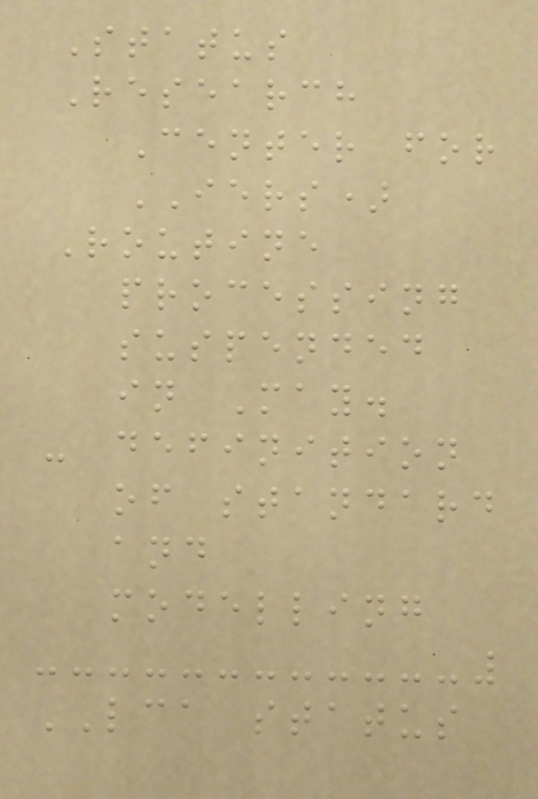Status
Research
Center for
IERS)
Routine
processing
suspended
in May.
- definition
of standard
and
modelling
LCA status
